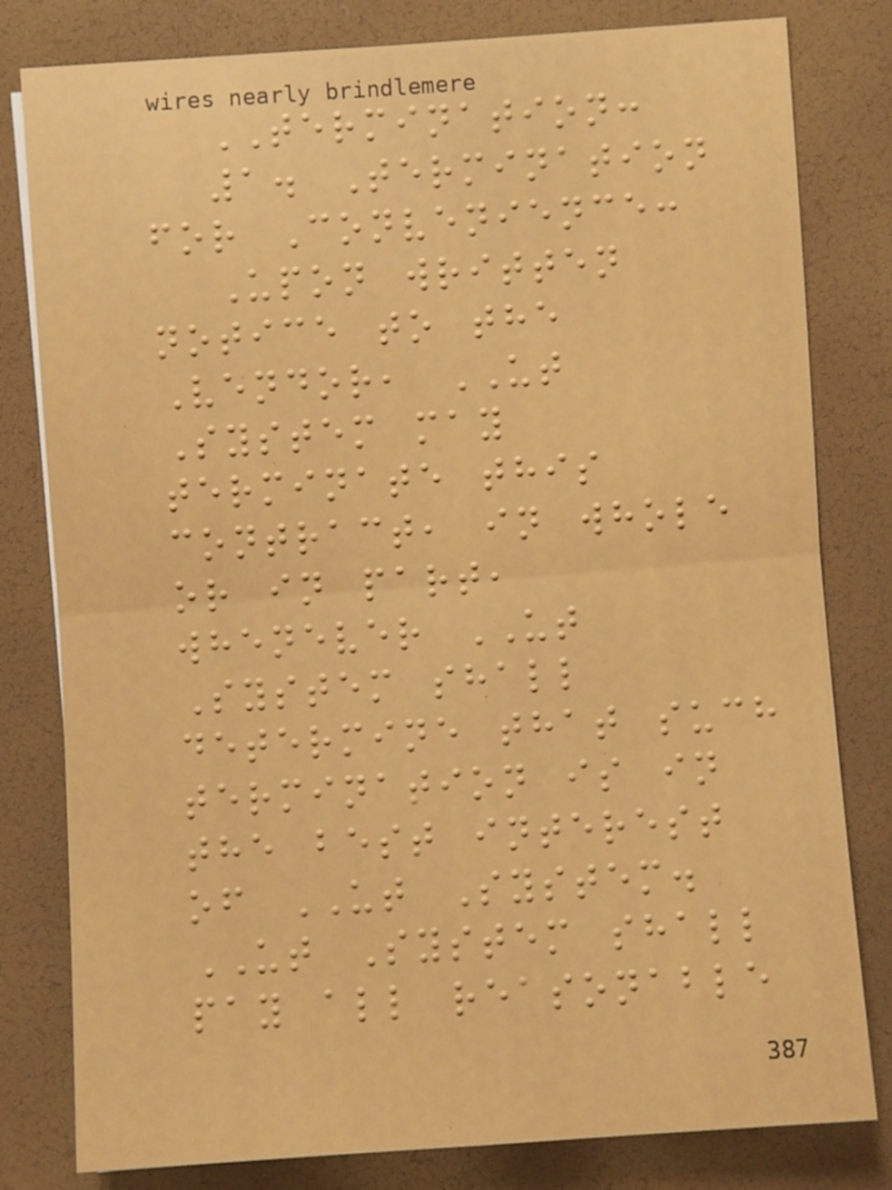TERMINATION:
1. Termination
for Convenience:
Upon written
notice to the
Vendor, UT
System may
terminate this
contract, in whole
or in part,
whenever UT
System shall
determine that such
termination is in
the best interest
of UT System.
UT System shall
pay all reasonable
